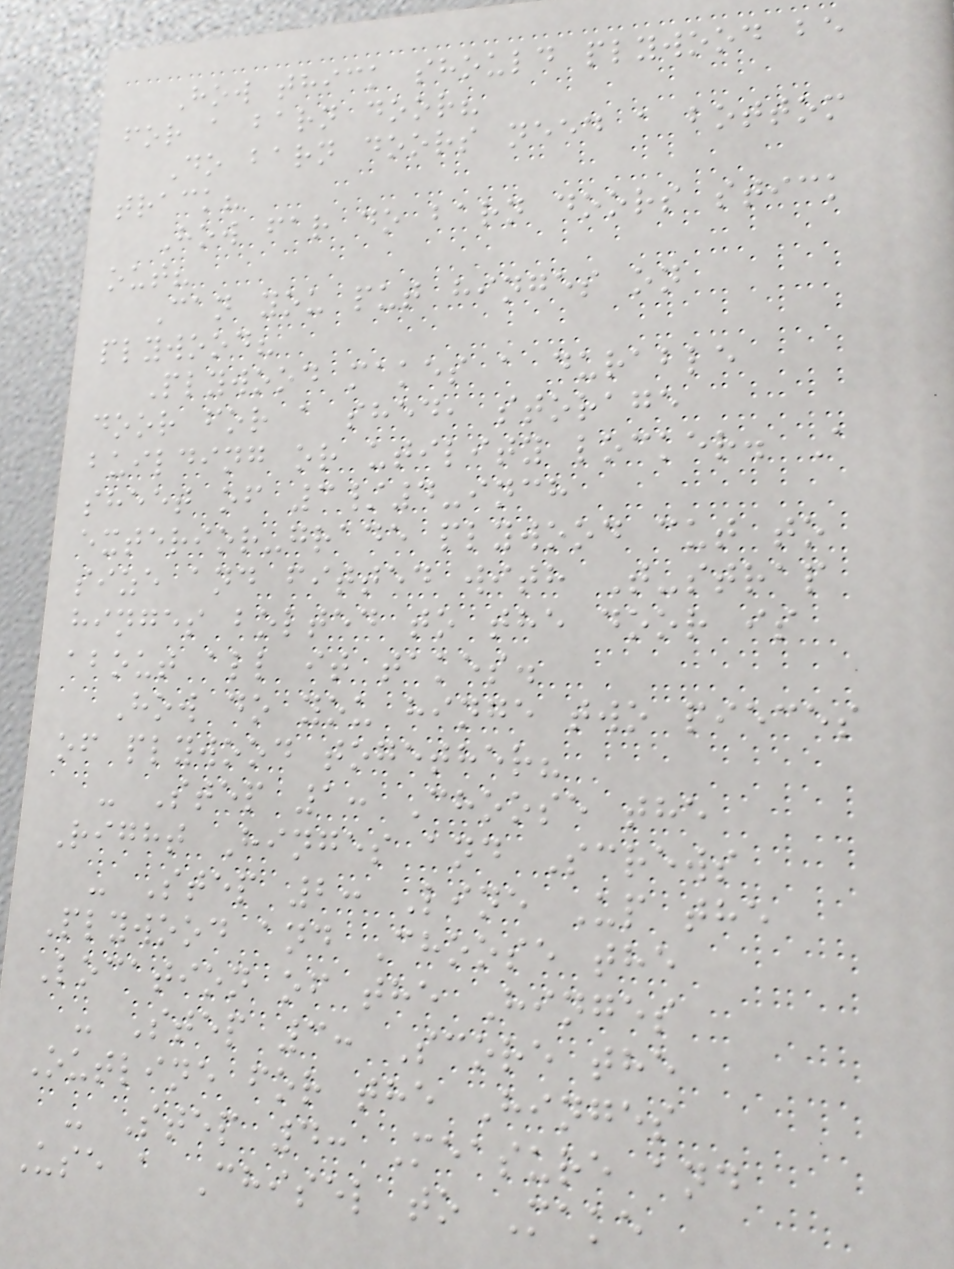How thick should plywood be
for a barn door?
Do barn doors need a bottom
track?
How far do barn doors stick
out?
Can you put hinges on
plywood?
Plywood makes a durable
door for a shed, storage
building or utility locker. A
sheet of 3/4-inch
exterior-grade plywood cut to
size and fitted with T-strap
hinges bolted to the door is
about all it takes.
How do you hinge two pieces
of plywood together?
- Step 1: Choose the
Right Hinges and Screws
- Step 2: Line Up the
Plywood and Choose the
Location of the Hinges
- Step 3: Score the
Outline for the Hinges
- Step 4: Measure and
Use a Chisel to Make
